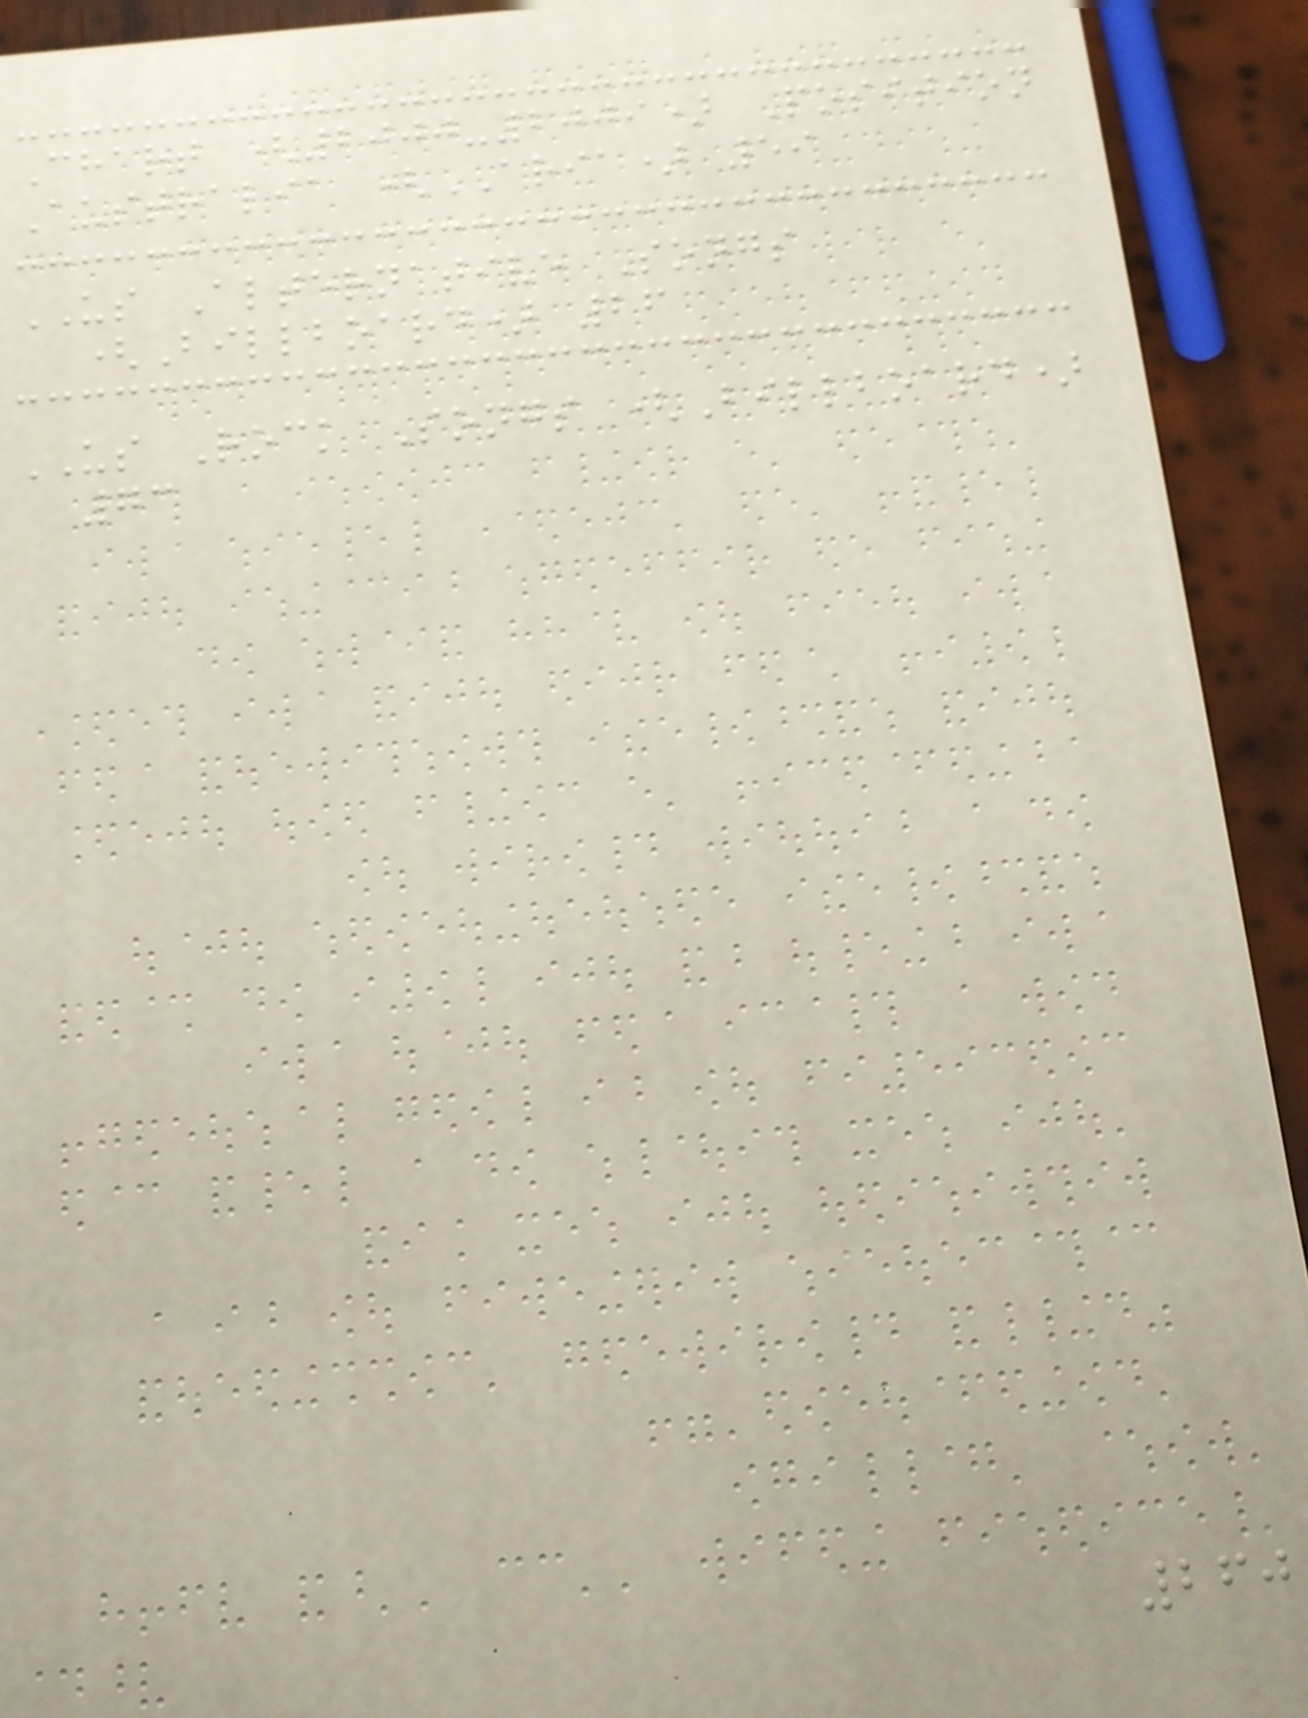Chart (2000-2009) Position
Australia (ARIA) 59
US Alternative Songs
(Billboard) 26
US Rock Songs (Billboard)
73
260
